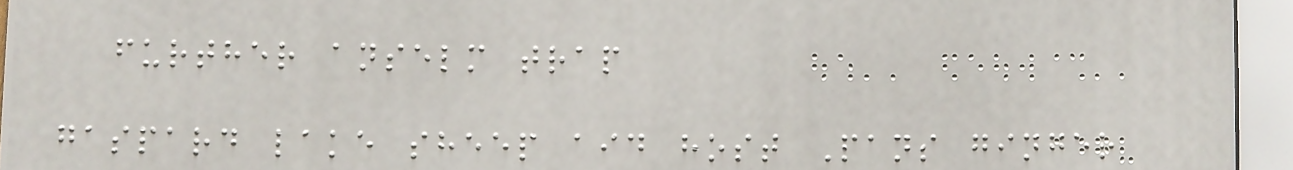further anselm trap
gaspard lake sheep aid host Pans ginger
